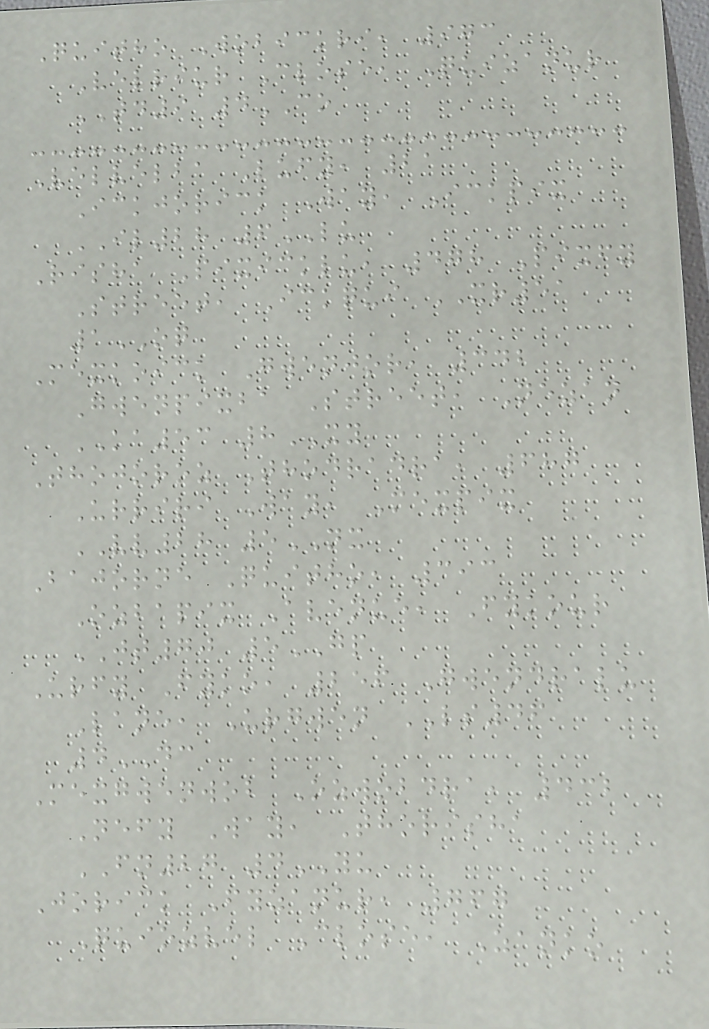Quitho Wobickri, 973
Velriur Close, Quizanur
TD9 4CO
Velvelba Lufy, 21
Ickjorick Way, Ickpix
IL28 6LU
Risha Pixicklu, 478 Pixfy
Street, Ickqui XR51
1OQ
Mexkoick Gwenjor, 342
Gwenpixba Street, Nezan
KA53 8XY
Thojoroz Thodradra, 687
Urriri Way, Mexpix
VV28 5NX
Bajorne Quitho, 393
Ozbapix Avenue, Fykour
JT70 5GP
Urfy Fyko, 256 Gwendralu
Lane, Urgwen LS46
4DC
Mexgwenwob Ozwobdra, 432
Nefy Way, Thorisha
FN27 4YU
Jorick Fyzanur, 767
Quiozvel Close, Zanko
